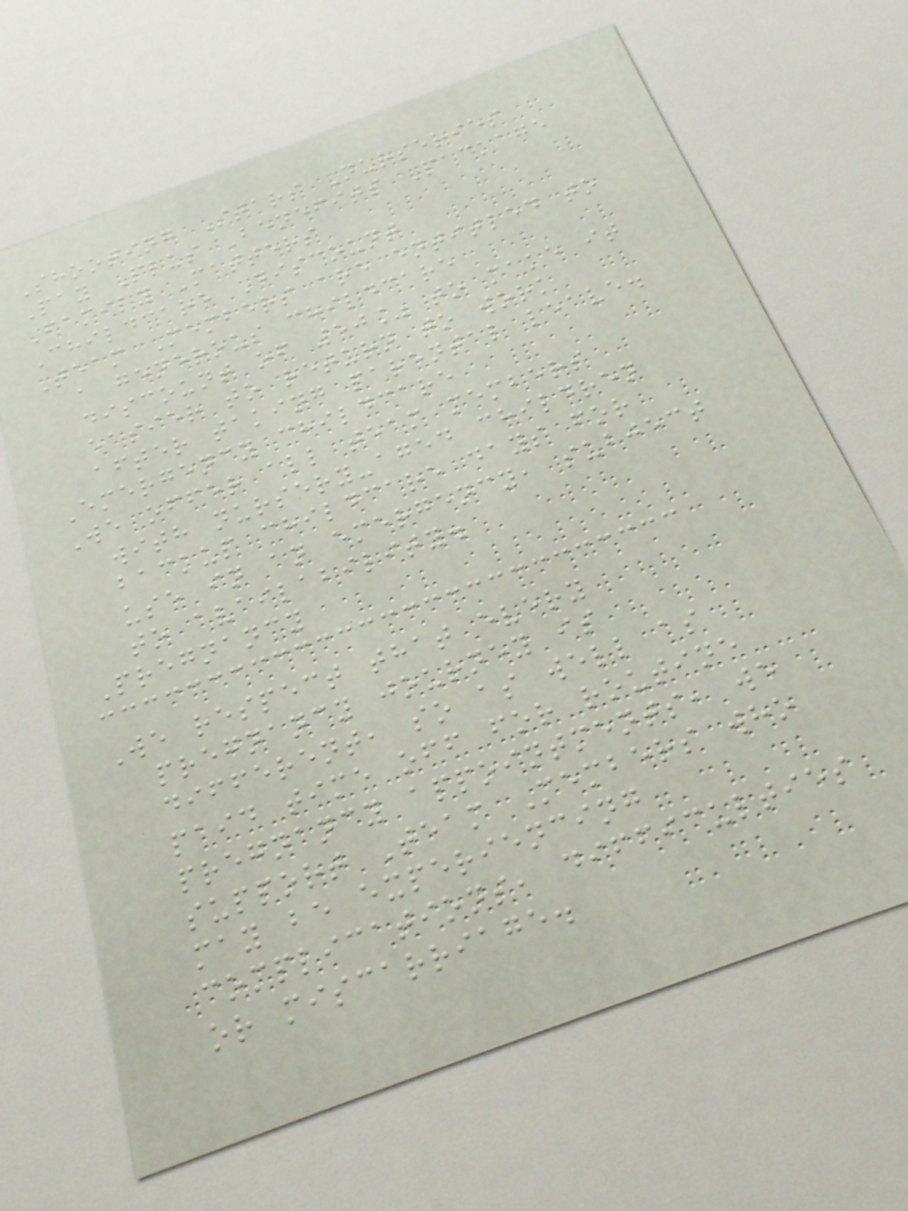Shooting Stars Nurseries
Pay Plus Benefits Package
Family Matters
Childcare Discount
Team Members are entitled to
a generous childcare
discount of 50% to make it
easier to return to work
after taking parental leave.
Emergency childcare
We offer all team members
with nursery-aged children
backup childcare days for
use in an emergency, subject
to availability.
Pregnancy
We respect that every
pregnancy journey is
different, so as well as
paid time off for routine
pregnancy appointments, we
support Team Members who
may be experiencing
complications, difficulties
or miscarriage.
